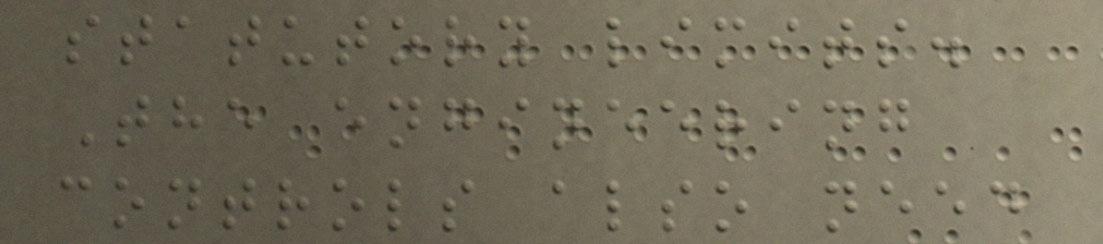statutory limits.
The engineering
controls also need
